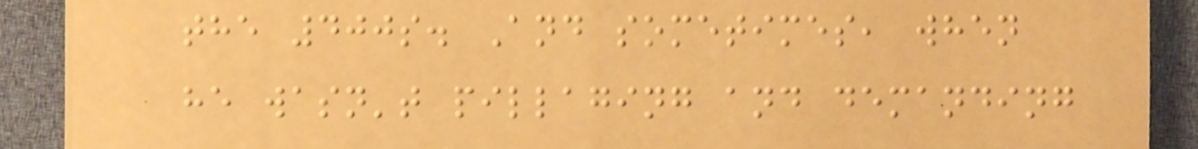the 400s. And sometimes, when
he wasn't pillaging and demanding
